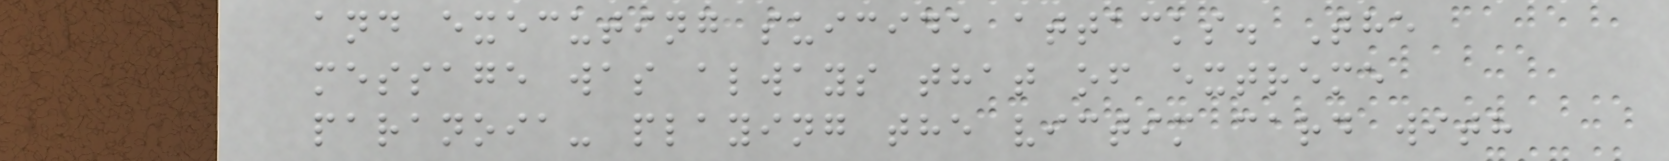and executing suicide attacks. The
message was always that of extreme
paranoia- playing the victim card with
